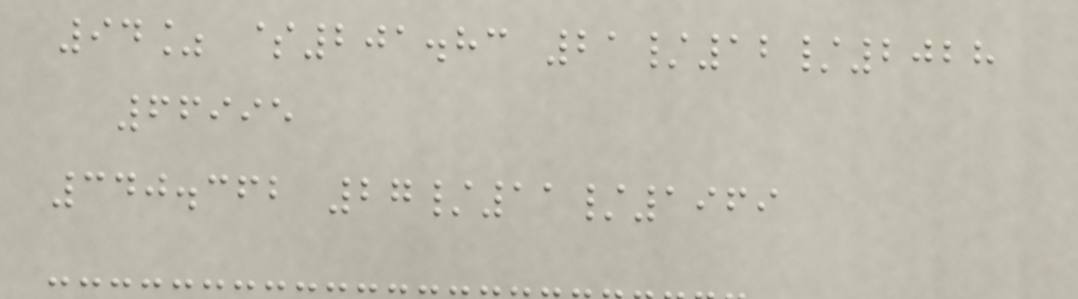94% $201.83 21/12/2028
66995
340.362 27/11/1969
